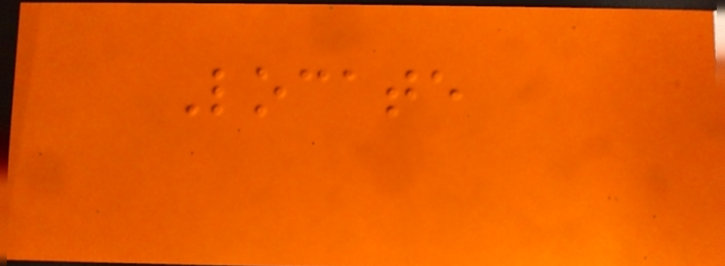Locate
